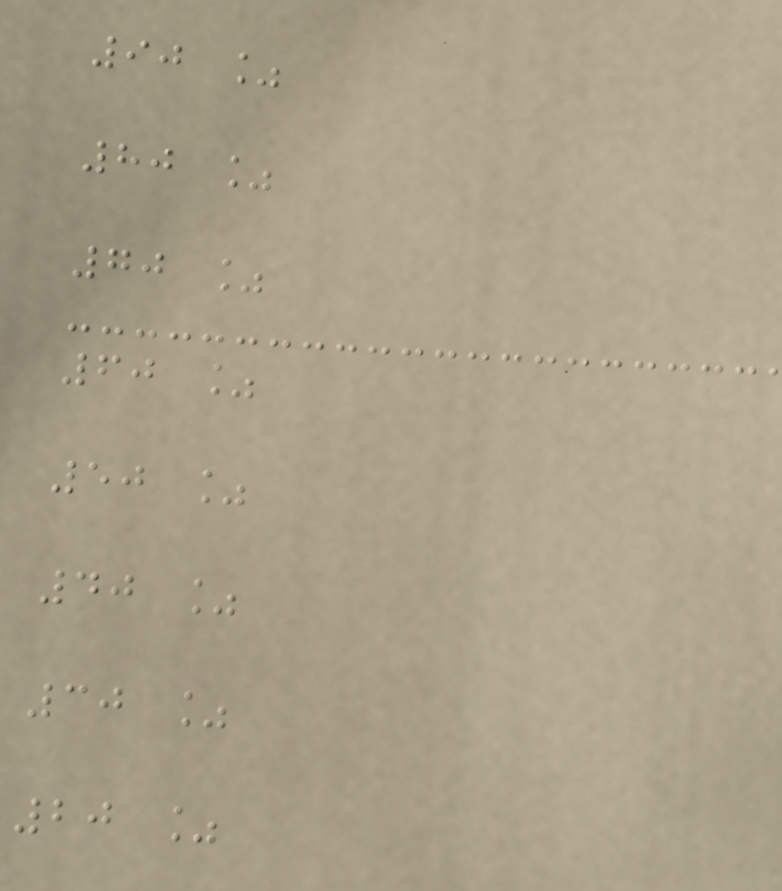90 %
80 %
70 %
60 %
50 %
40 %
30 %
20 %
